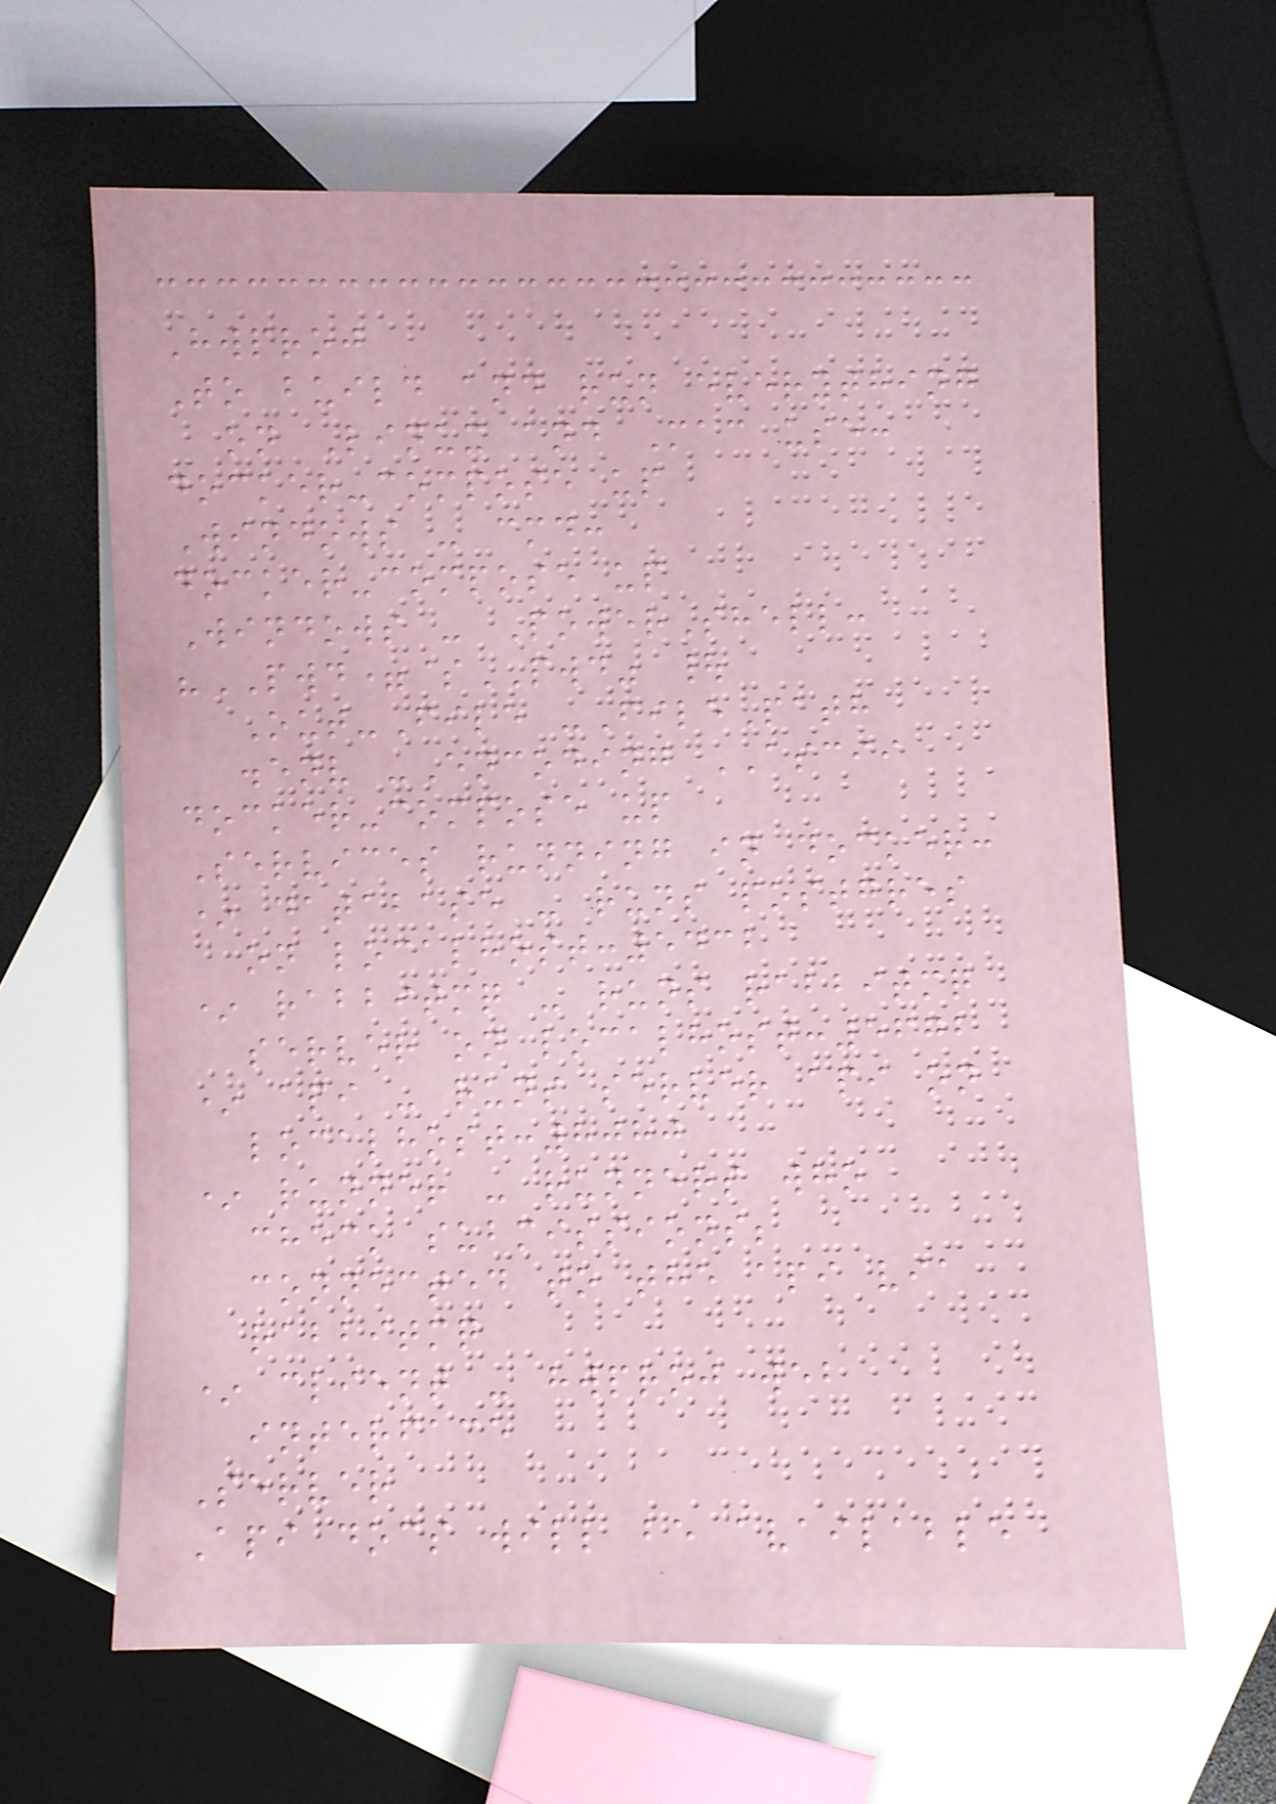Hwproj
To build and run everything
on Linux and Mac use:
docker-compose up
Windows - cmd:
docker-compose up
Windows - PowerShell:
"PWD=$PWD" |
Out-File -FilePath
.env -Encoding ASCII
docker-compose up
Services running in docker:
* database - runs postgres
on localhost:5432
* rabbitmq - runs rabbitmq
server on localhost:5672
* api - runs server api on
localhost:8080
* runner - runners who
check submissions;
connected to the api via
rabbitmq
* client - hwproj web
interface
Server
Api docs will be available
